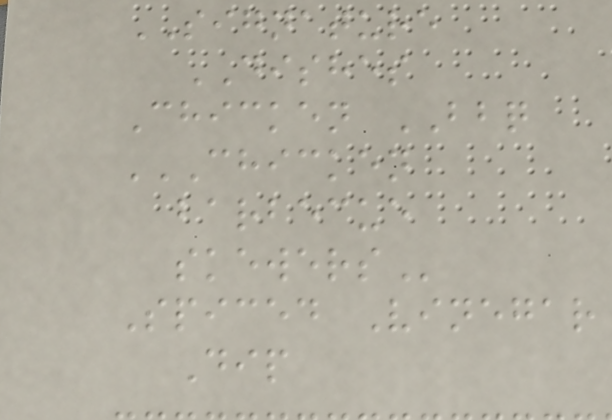SIGNATURE
DISHES
Chicken BBQ
CHICKEN
BARBECUE
SKEWERS
Spiced Vinegar
Dip
